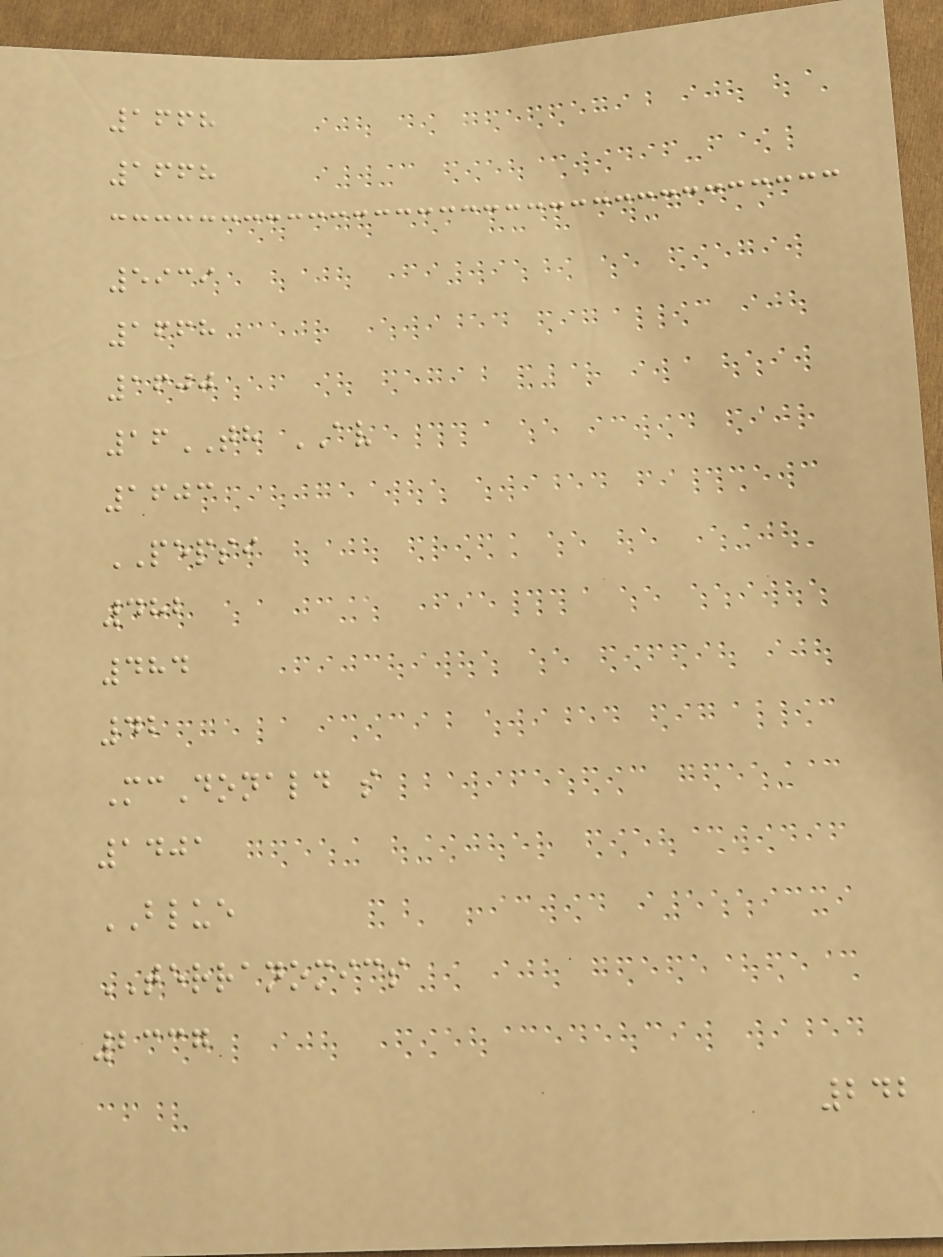1668
1668
5939
1668
1600
16TH AV
1603
PEPSI
482
484
42
McDonald s
1401
BLUE
TERRANOMICS
2337
242
